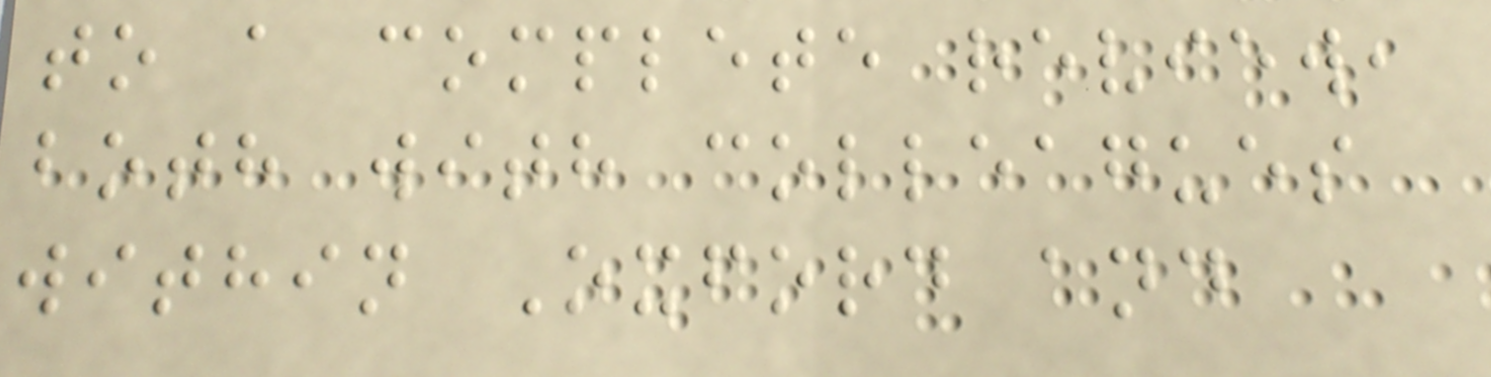to a complete review,
both with colleagues
within Oxford and
